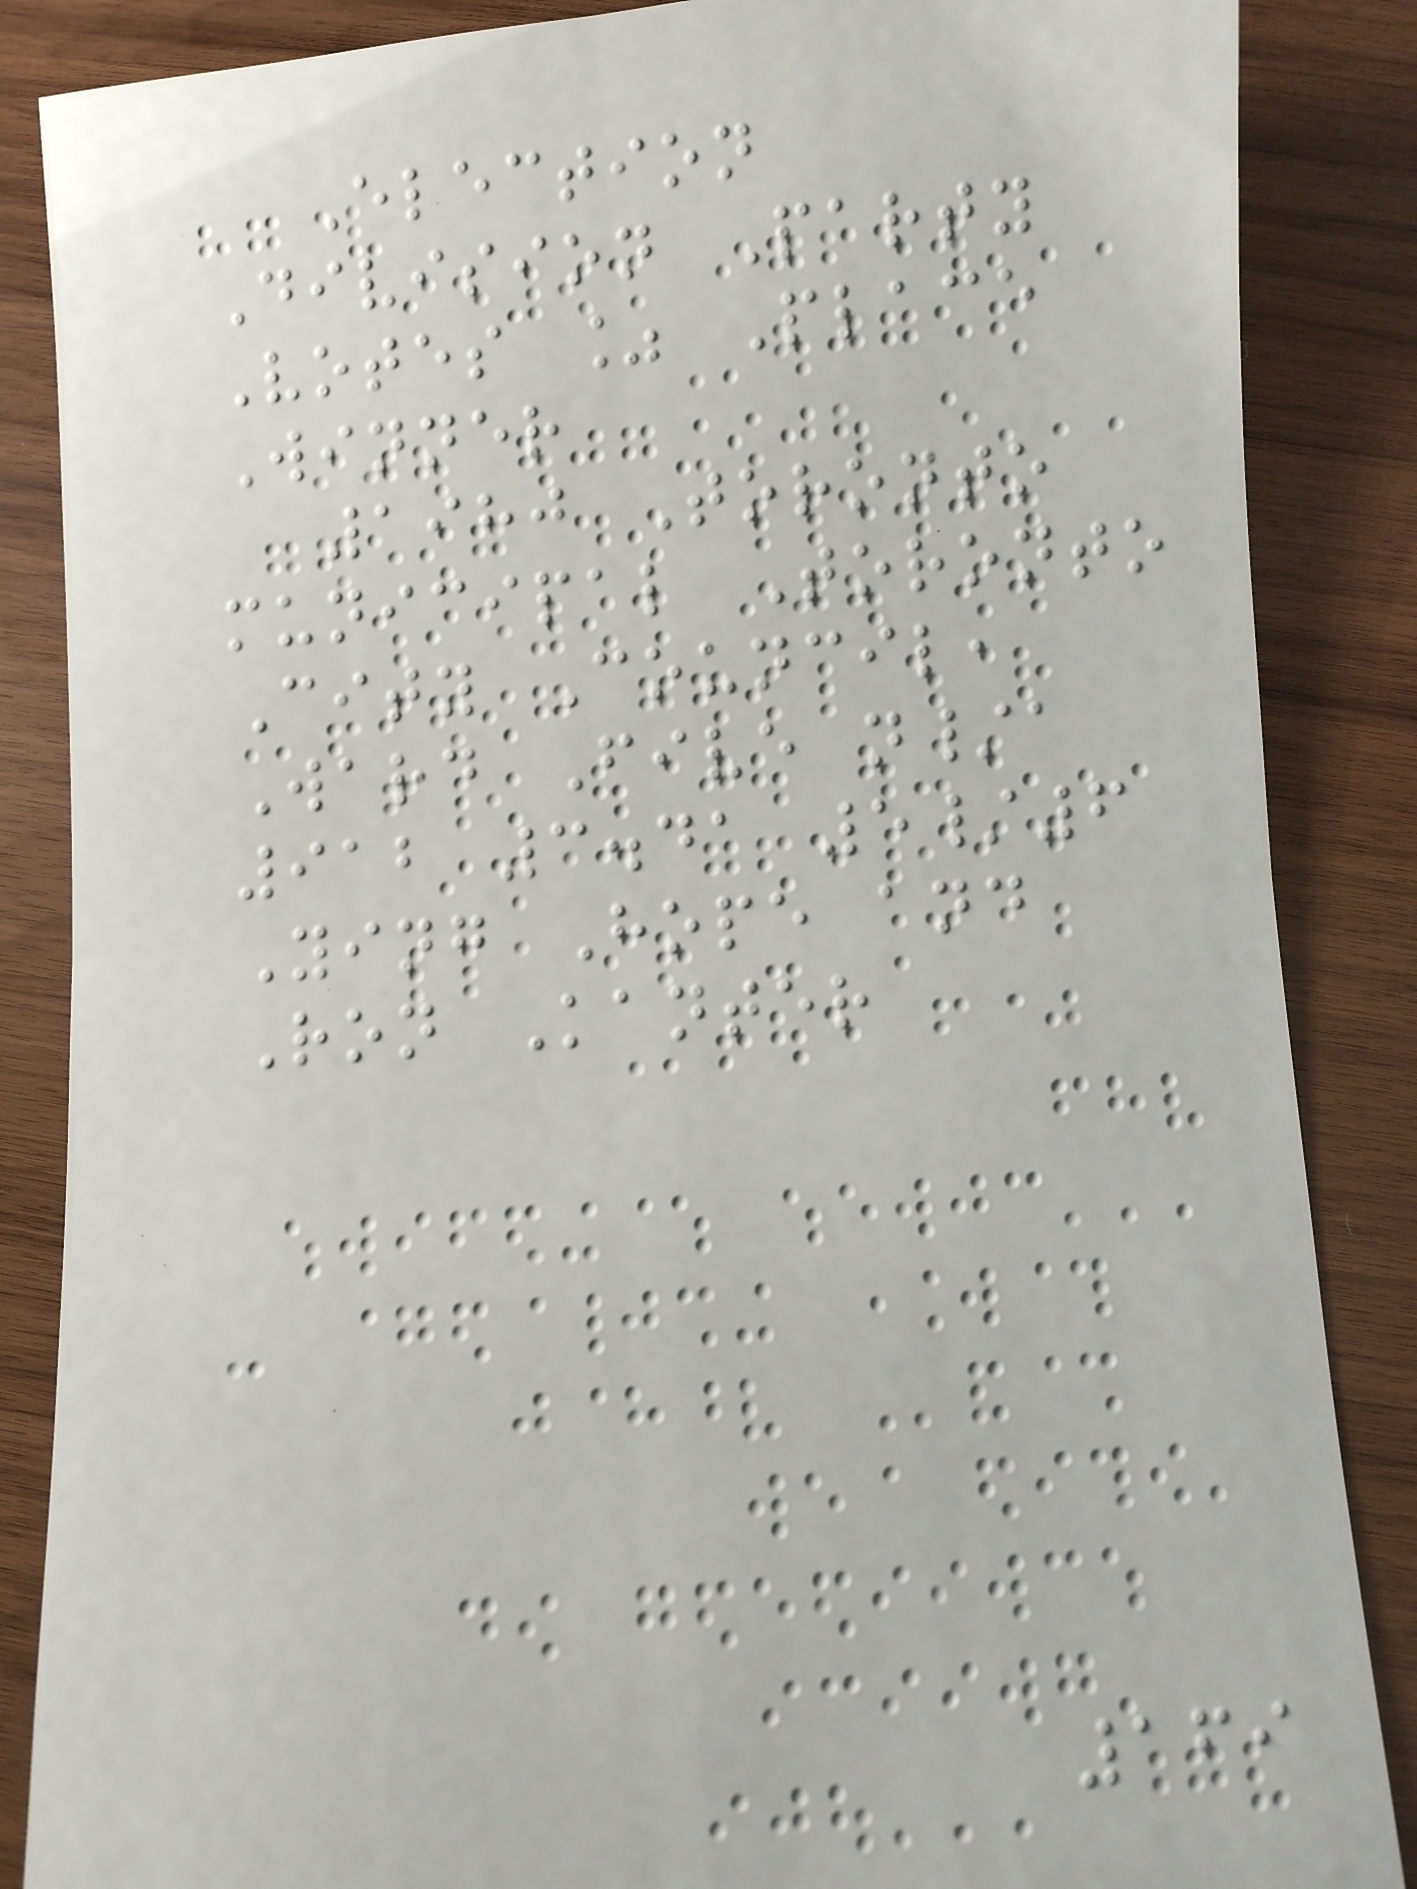Election
Division Party
Votes % Place
Winner
1980 Toronto
municipal Toronto
City Council,
Ward Five n/a
912 3.41 5/6
Ying Hope and
Ron Kanter
169
